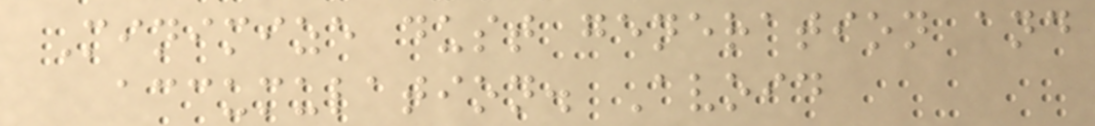Minimize dust generation and
accumulation. Avoid
